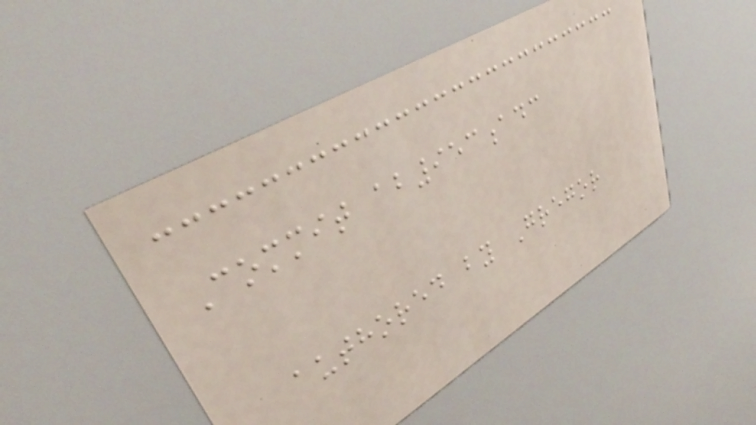Commit ab953adc
authored by Gregor
